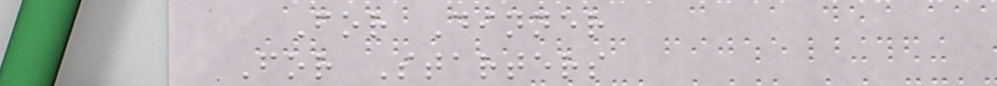For Dinner
For Starters
